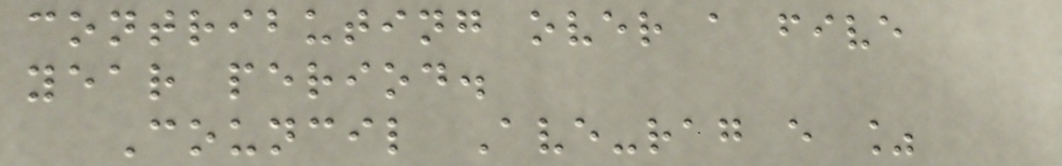contributing over a five
year period.
Council Ave-rag e %
